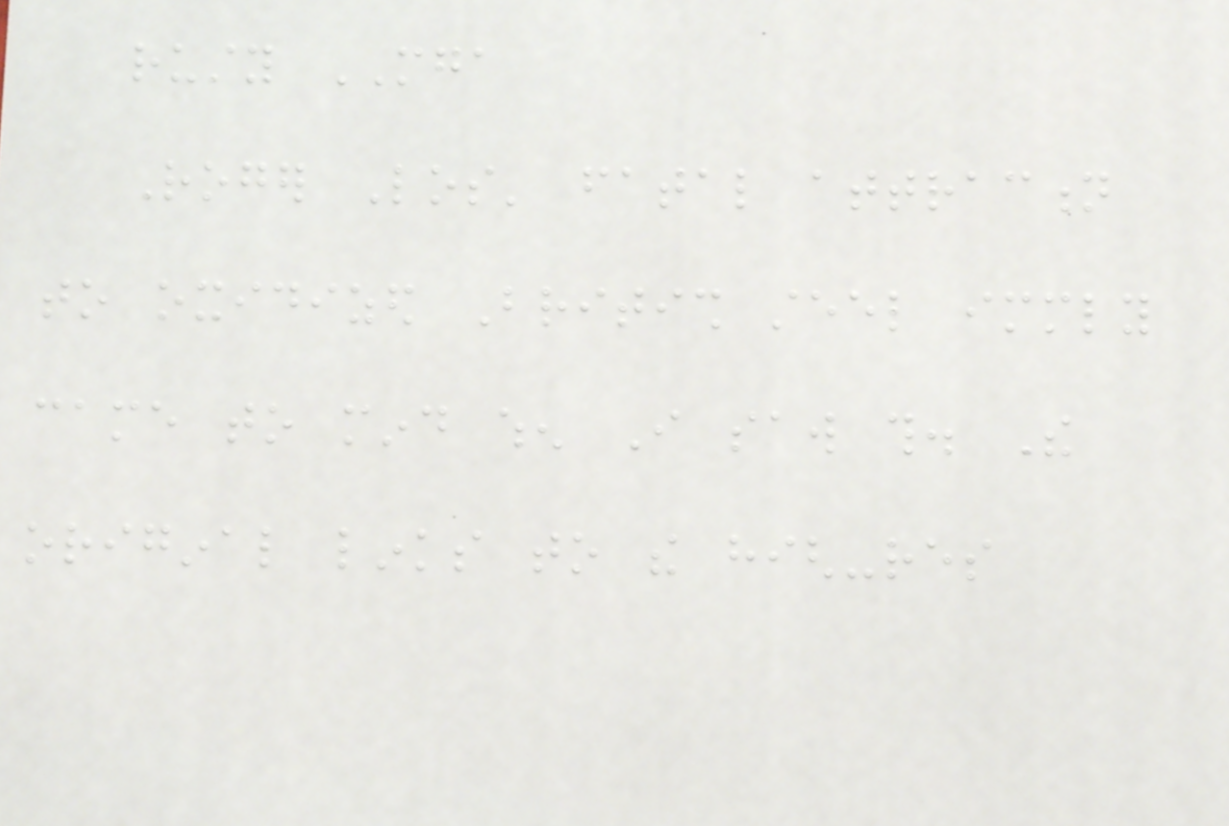rusty MGA
Roger Los' fatal attraction
to oxidized British steel immediately
came to mind when I saw this. The
original links to the high-res
